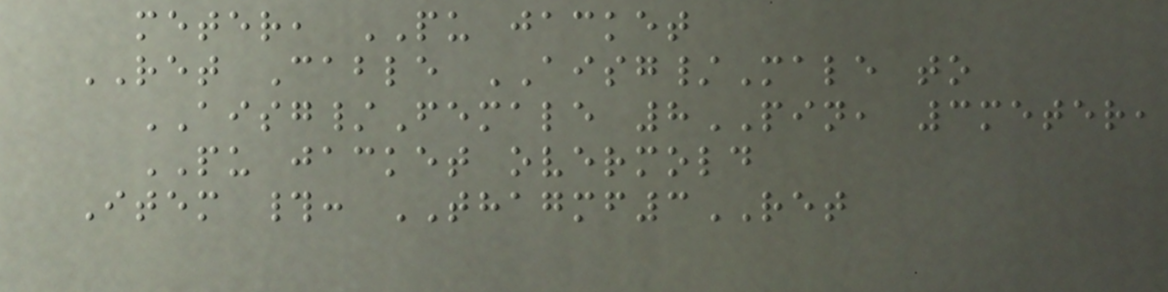meter, PU jacket
RET Cable AISG/Male to
AISG/Female 8PIN, 3meter,
PU jacket overmold
Item #: THAGMF3RET
